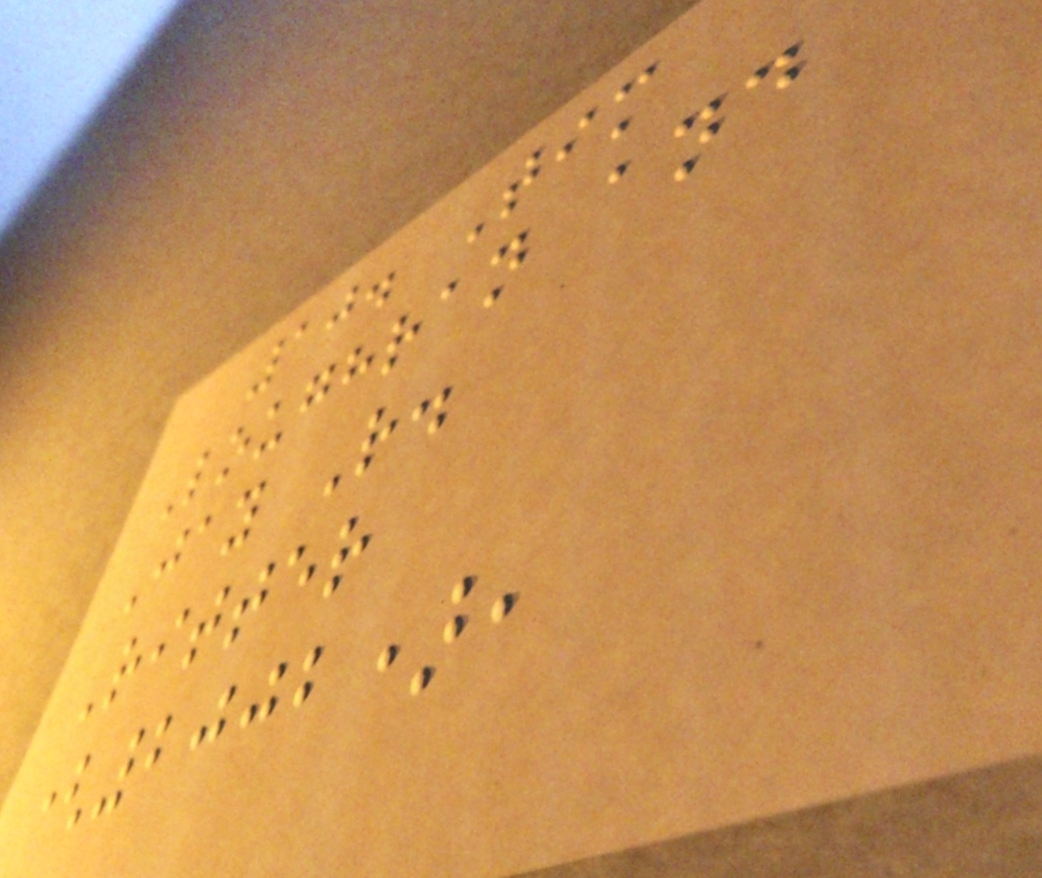10. Tim
Loughran and
Jay R.
Ritter
(2002),
